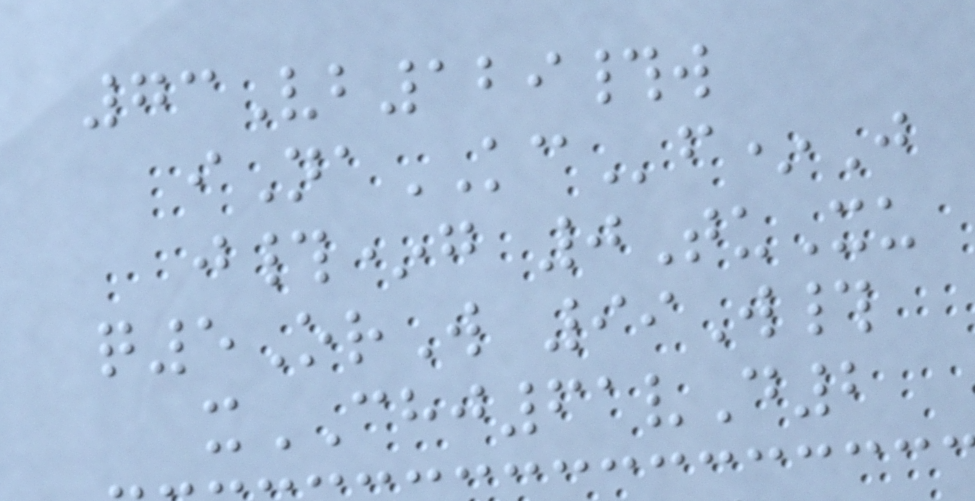73Vb129#w
iNaKCf*J
j#*g 0TuXu
q5OrW 99W#
xCHJ61vD2
